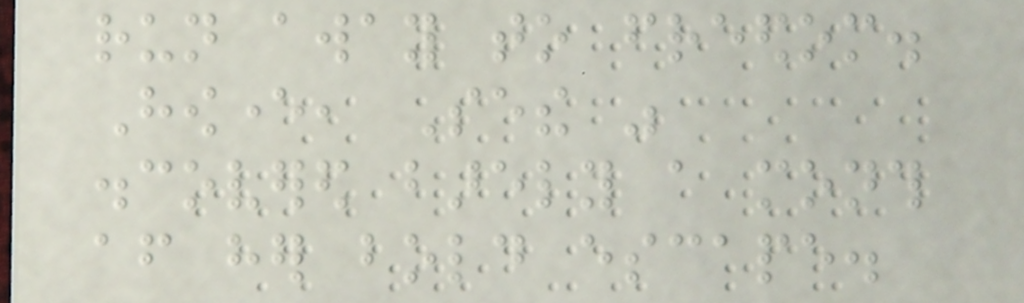run away to freedom.
However, Sethe was
discovered barely a month
after her bold escape.
